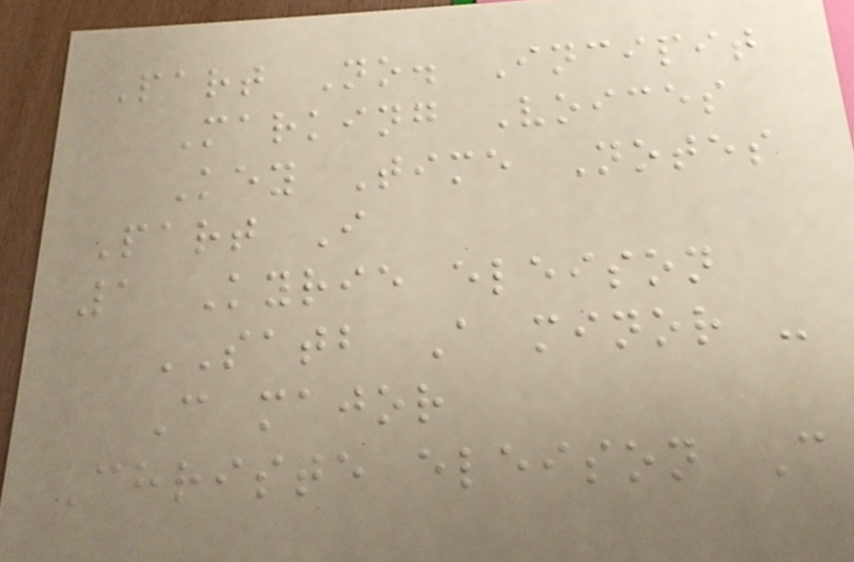Part No. Incipit
Marking Voices
Key Time Notes
Part I
1 Kyrie eleison
SATB A minor -
C major
Christe eleison C
